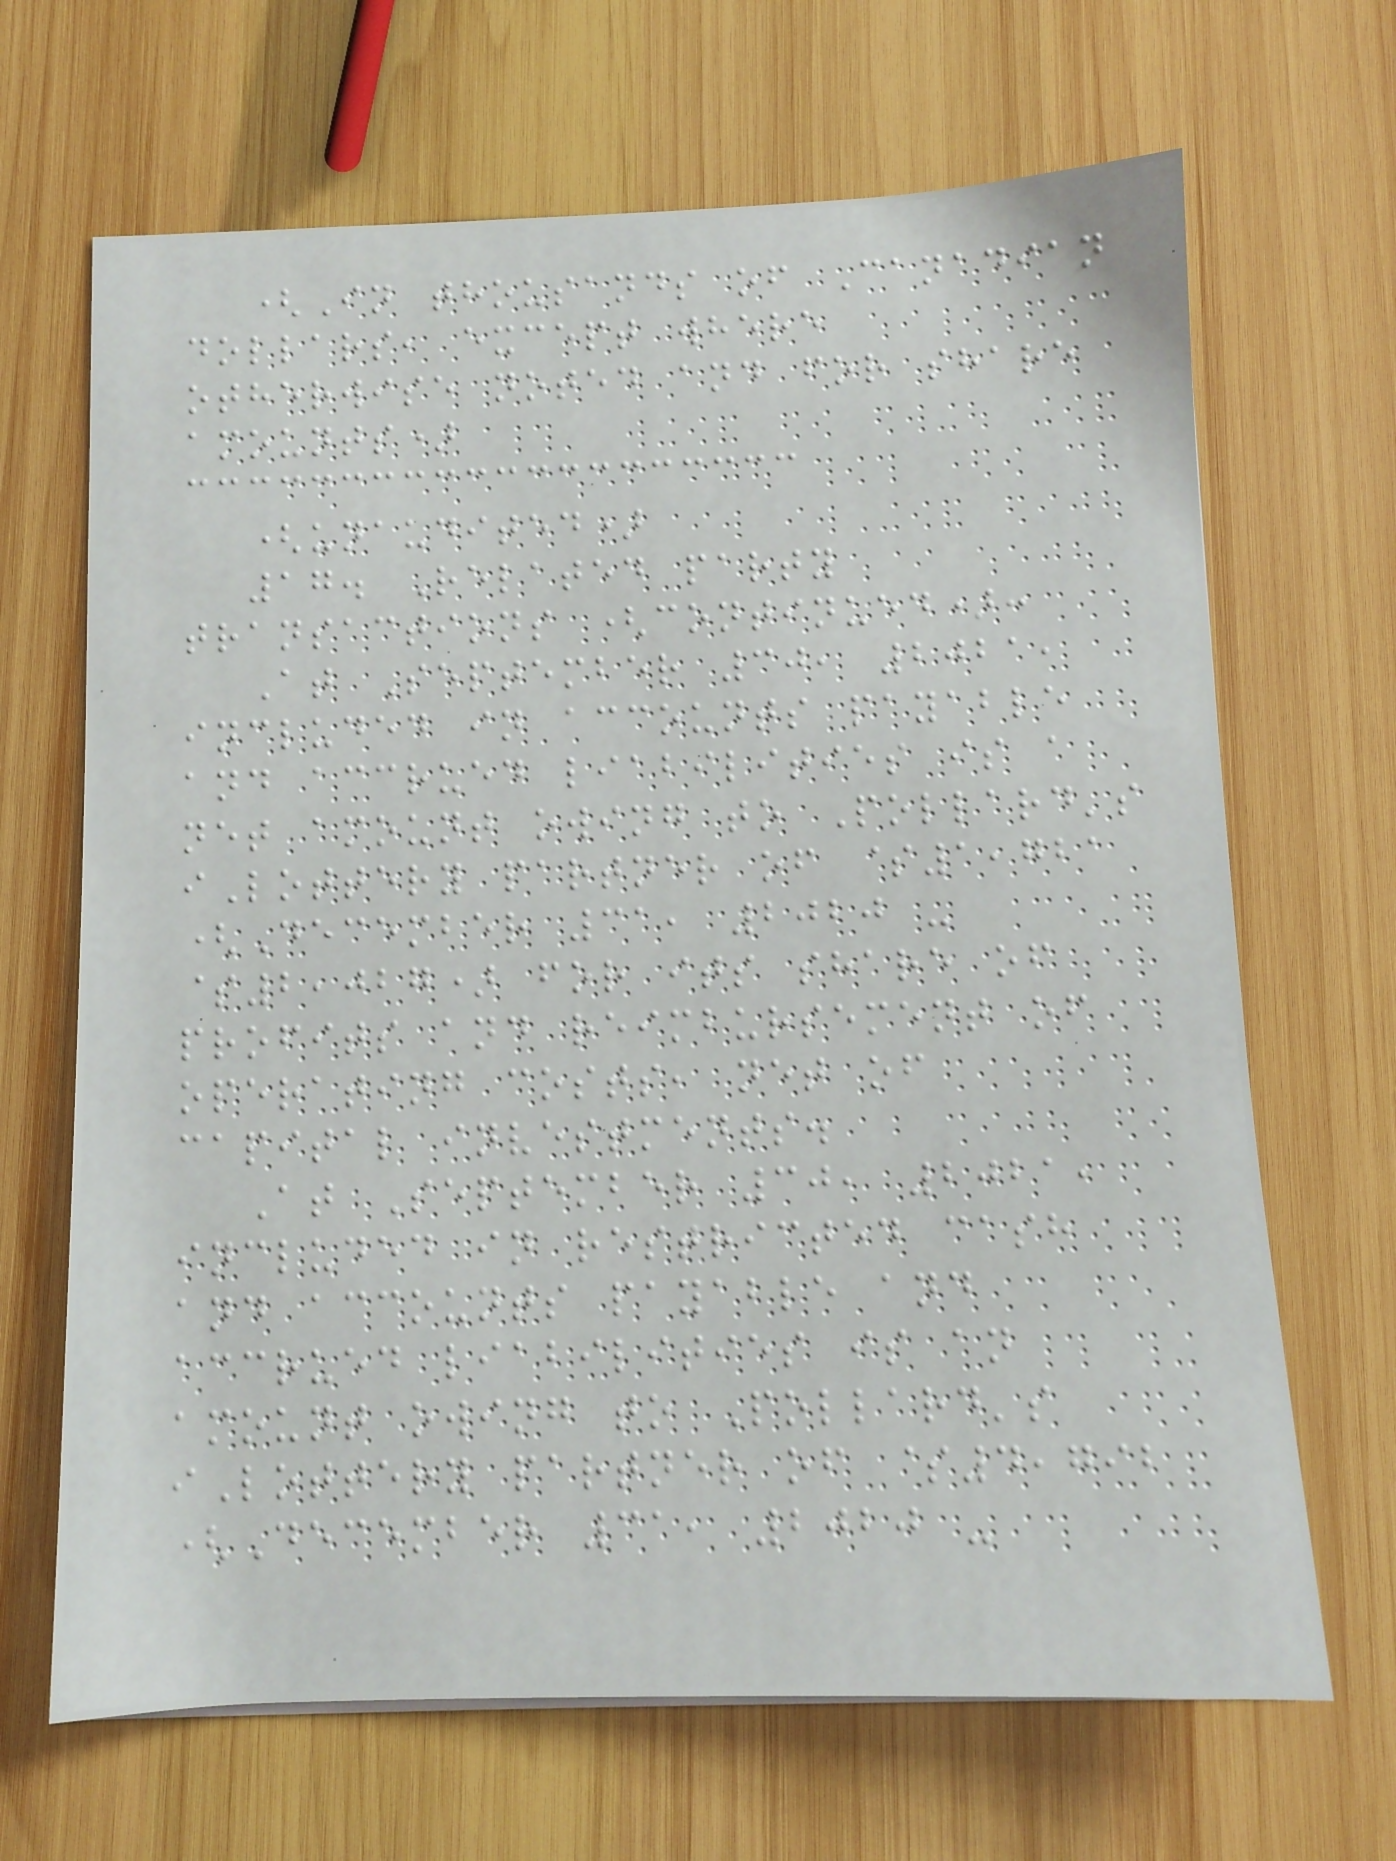(In thousands of Canadian
dollars, except where
otherwise noted and for share
amounts)
(unaudited)
17. Related party
transactions (continued):
At September 30, 2021,
included in accounts payable
and accrued liabilities is a
net amount owing to Pollard's
iLottery partner of $1,721
(December 31, 2020 -
$2,027) for its share of
profits and reimbursement of
operating costs, net of
capital investments.
At September 30, 2021,
included in restricted cash
and accounts payable and
accrued liabilities is an
amount owing to Pollard's
iLottery partner of $4,792
(December 31, 2020 -
